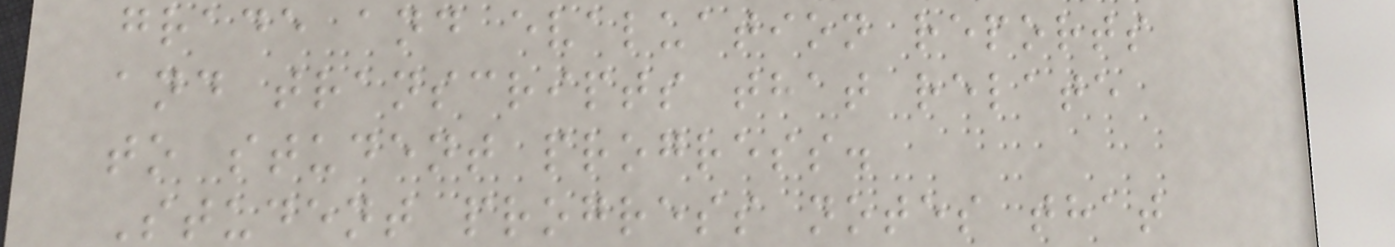grade and evaluation reports
and transcripts that relate
to student progress.
Student progress notes that
